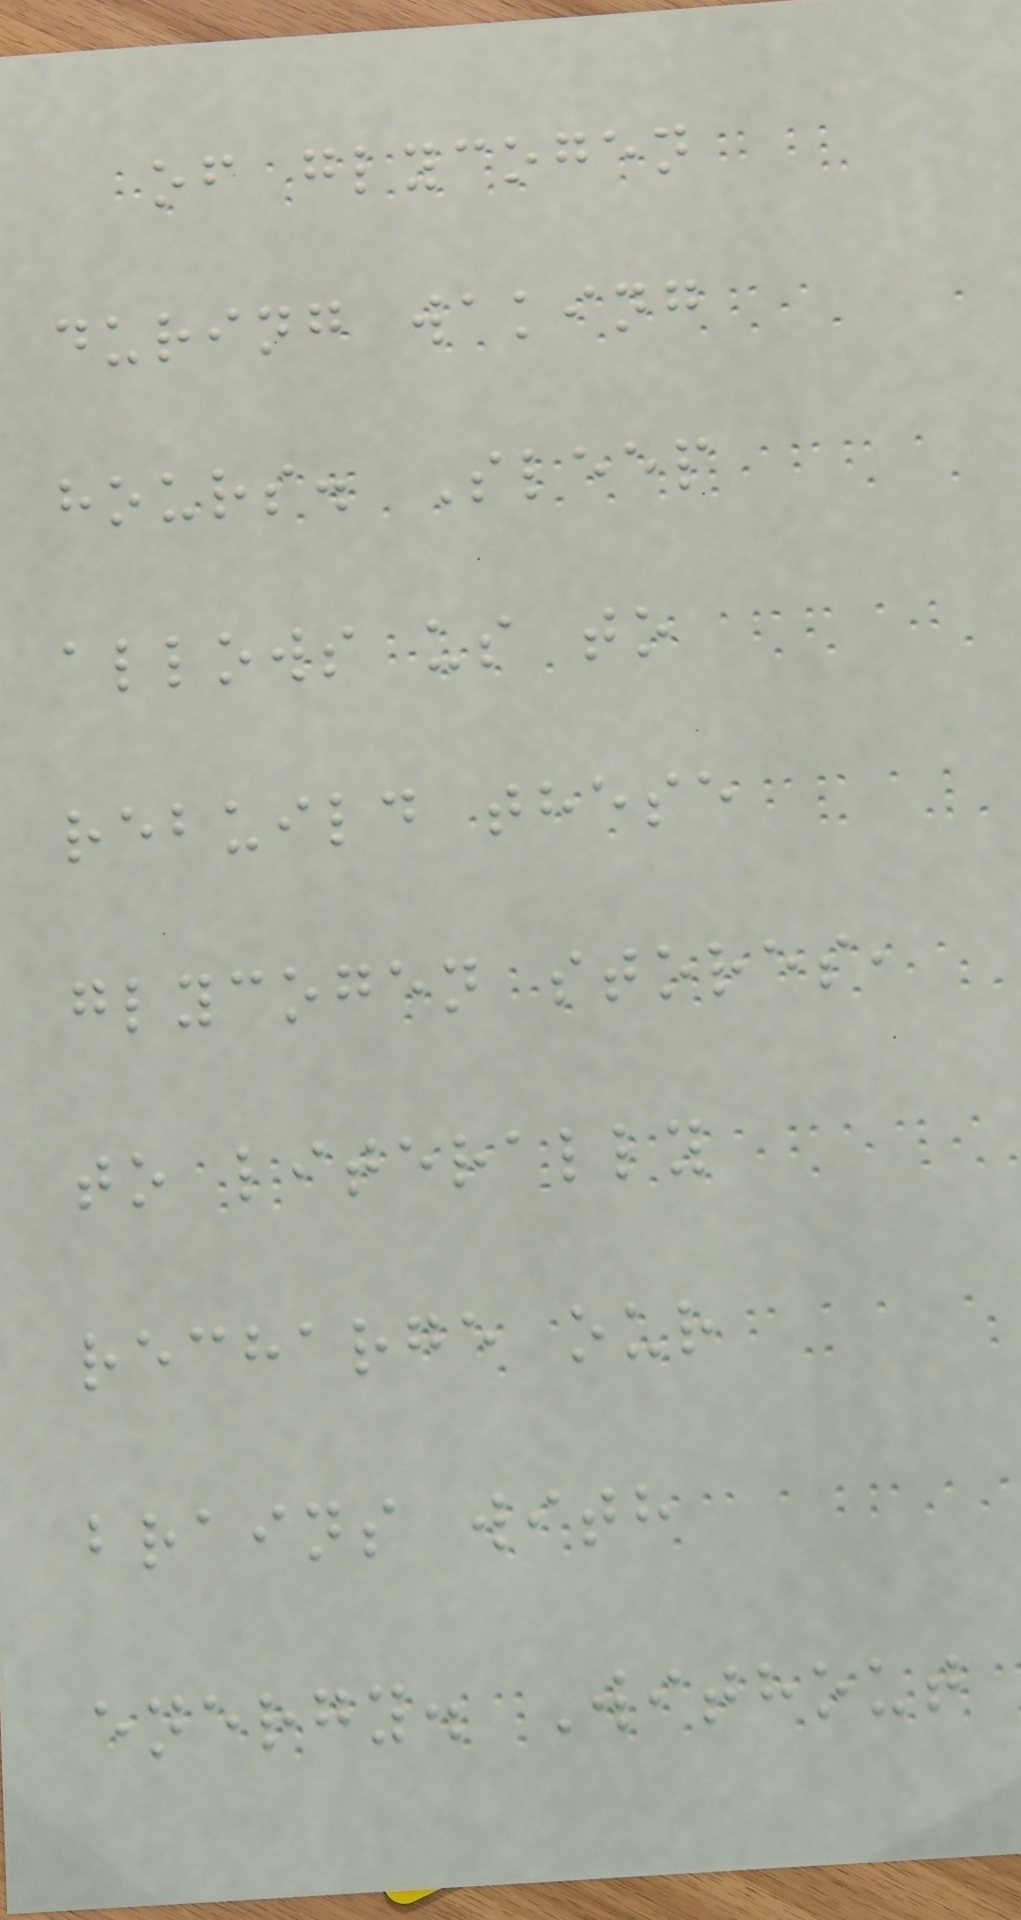of glycogen
during waking
hours. Sleep
allows us to
rebuild these
glycogen stores,
to literally
recharge our
brains with
energy. Without
